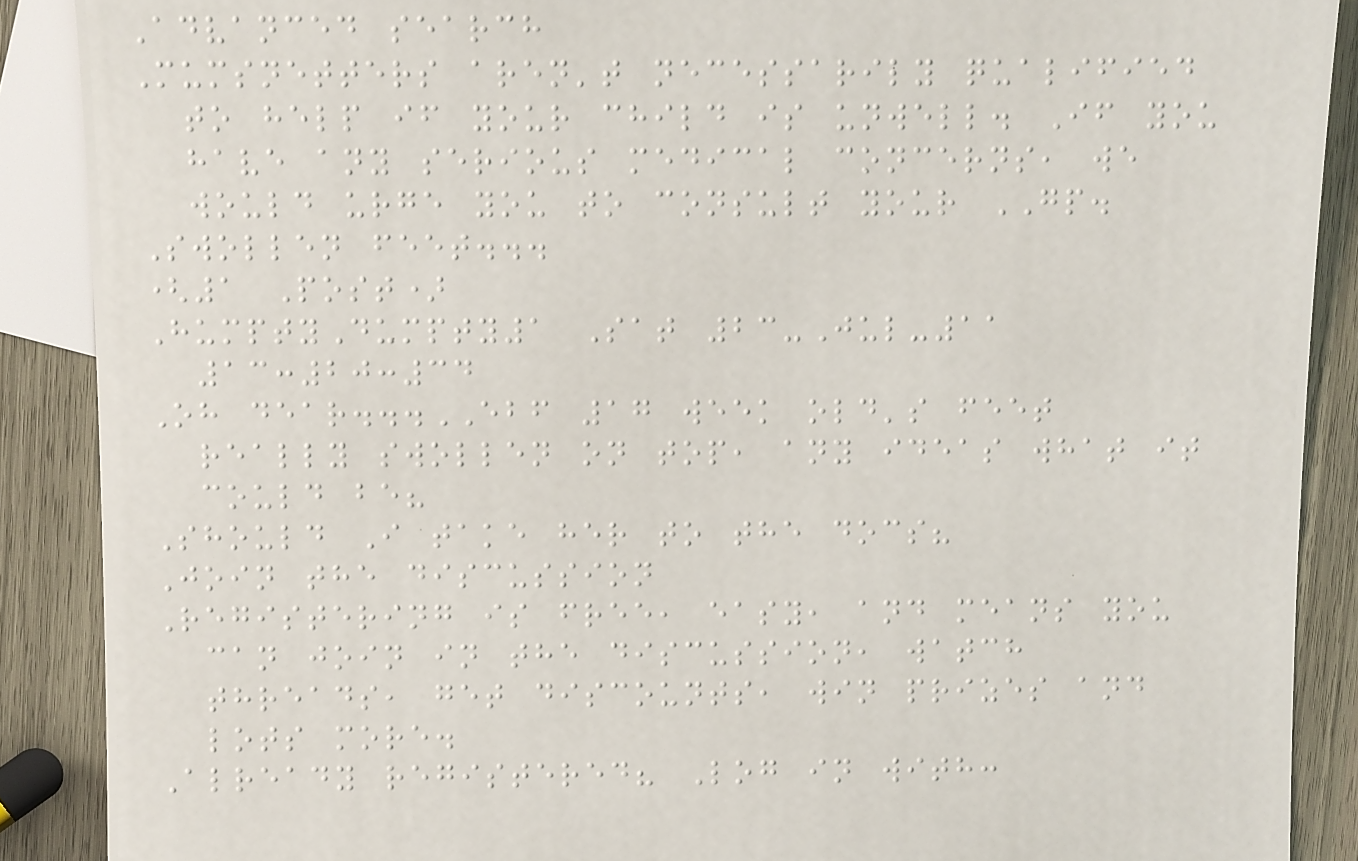Advanced search
Mumsnetters aren't necessarily qualified
to help if your child is unwell. If you
have any serious medical concerns, we
would urge you to consult your GP.
Swollen feet...
(1 Post)
HumptyDumpty1 Sat 23-Jul-11
13:20:34
Oh dear...EBF 17 week old's feet
really swollen on top, any ideas what it
could be?
Should I take her to the docs?
Join the discussion
Registering is free, easy, and means you
can join in the discussion, watch
threads, get discounts, win prizes and
lots more.
Already registered? Log in with:
